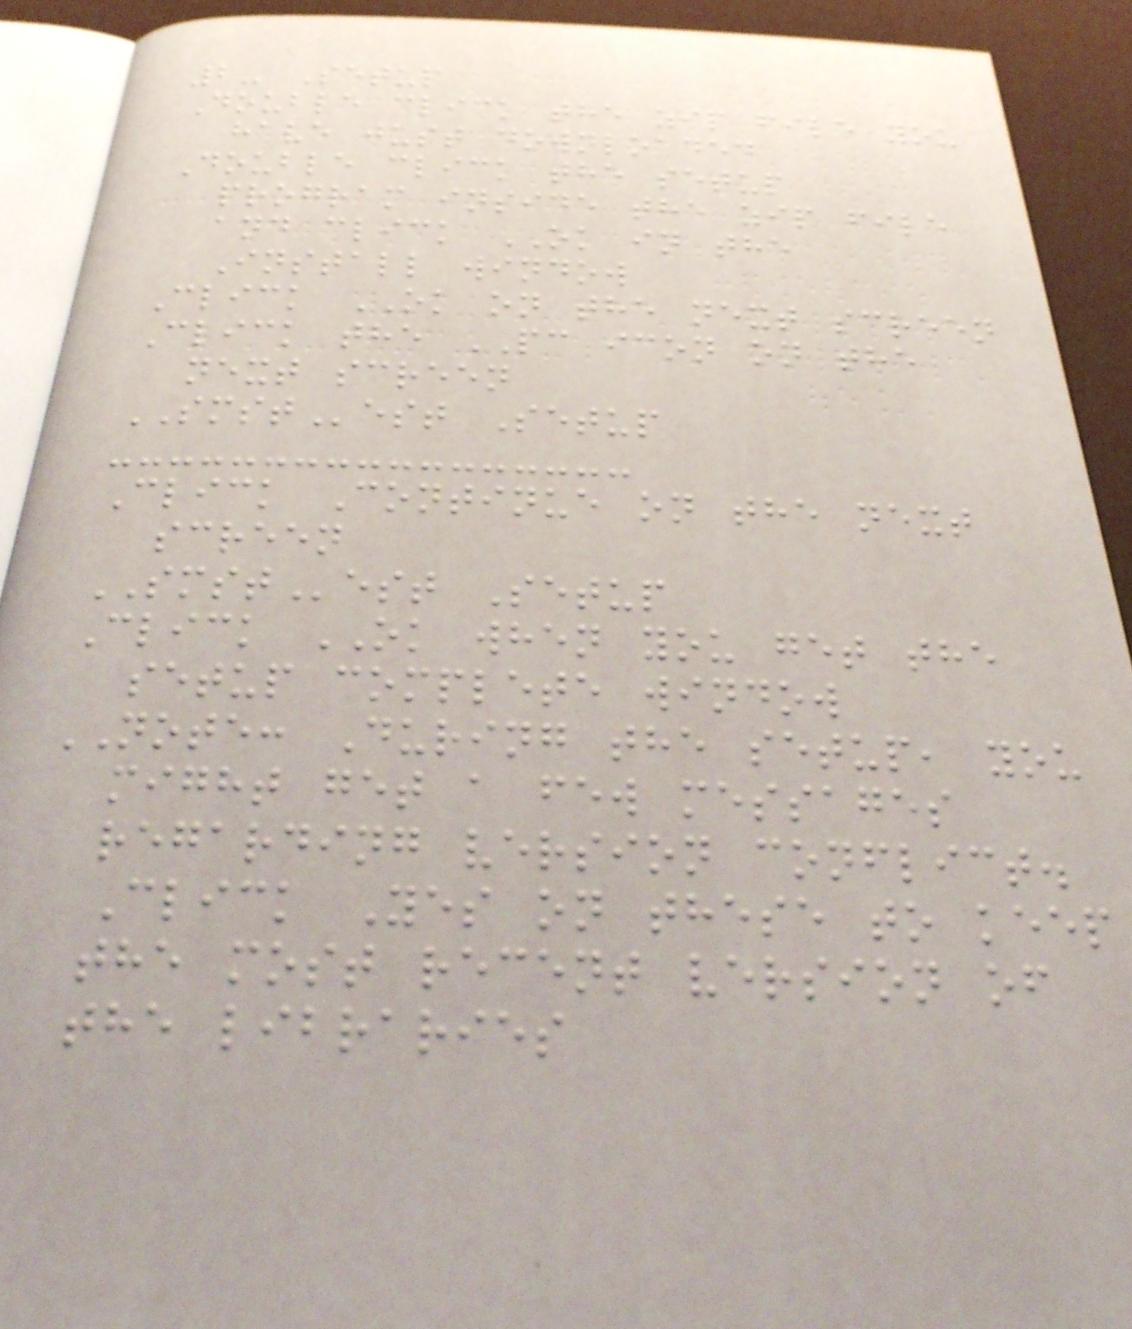2- Setup
Double click the zip file you
have just downloaded
Double click the setup
program inside the zip file
and click OK in the
Install window
Click OK on the next screen
Click the PC icon on the
next screen
SMSTest Setup
Click Continue on the next
screen
SMSTest Setup
Click OK when you get the
setup complete window
NOTE: During the setup, you
might get a few messages
regarding version conflict.
Click Yes on these to keep
the most recent version of
the libraries
